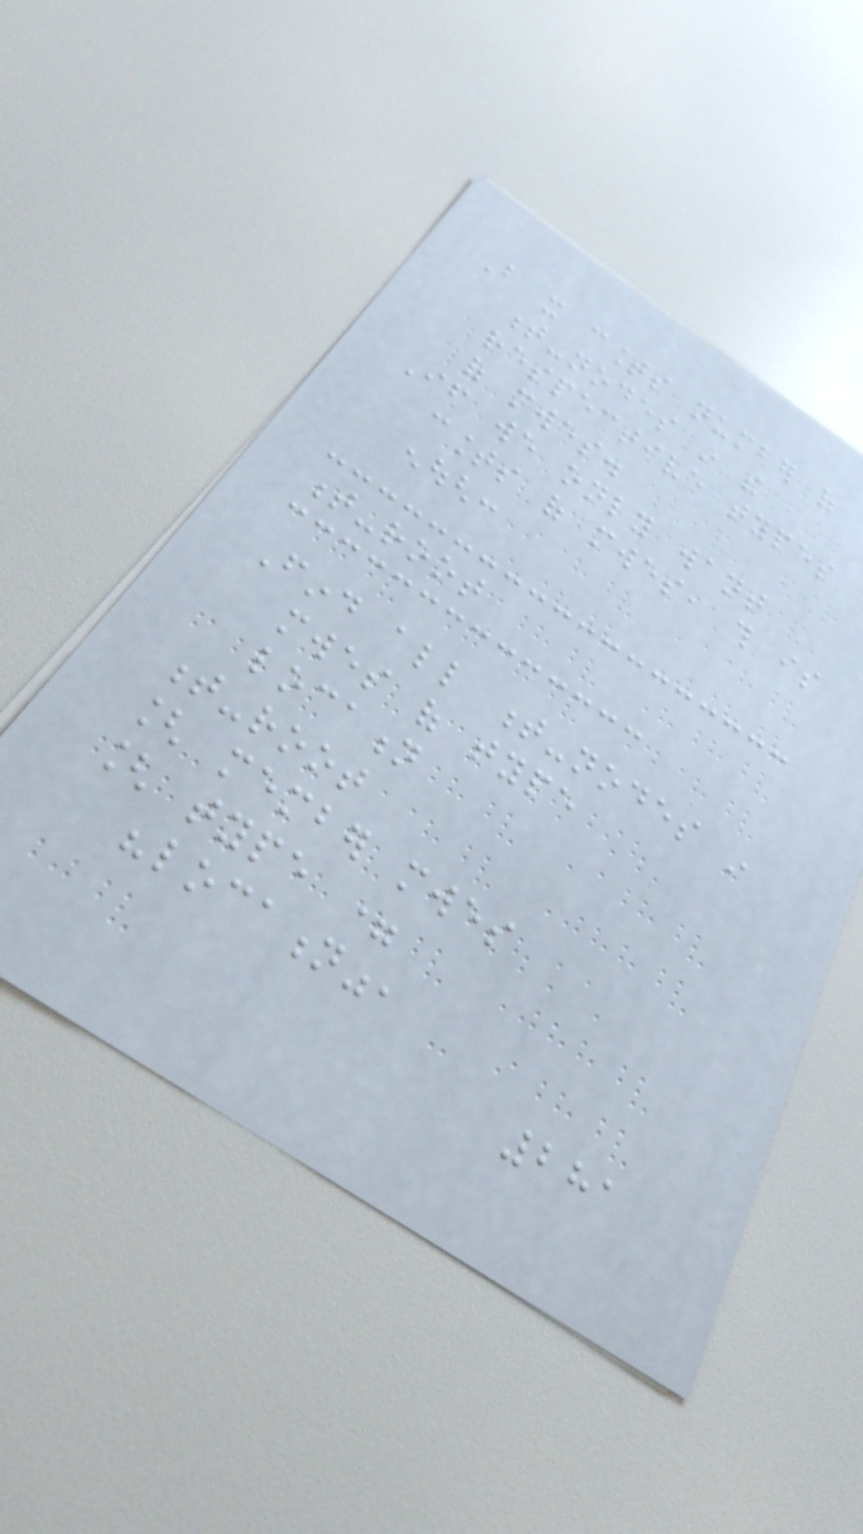But it counts number of
t-nodes in the
respective types
of mwes.
If we only want
counts of mwes, this is
enough:
t-root
Find all t-nodes in
mwes of type
location
t-root
[ member mwes
[ type =
"location",
281
